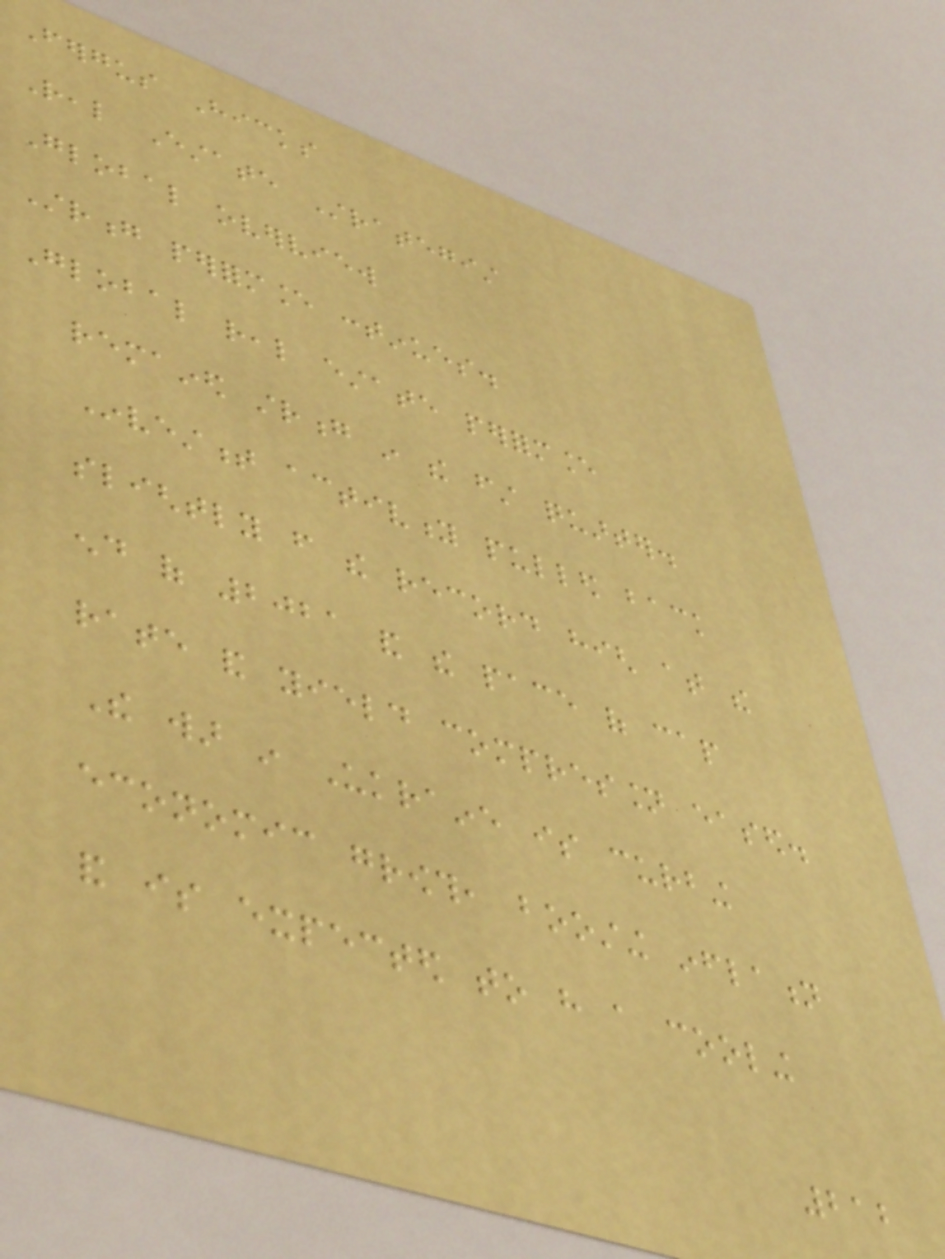Fergus Hicks
Real Estate Strategist
Global overview
Strong performance continues.
Global real estate performance
remained strong in the first quarter.
Investment activity pulled back
slightly from the record high at the
end of 2021 and the pace of cap
rate and yield compression eased.
The war in Ukraine is curbing
economic growth, boosting inflation
and is expected to have a cooling
212
